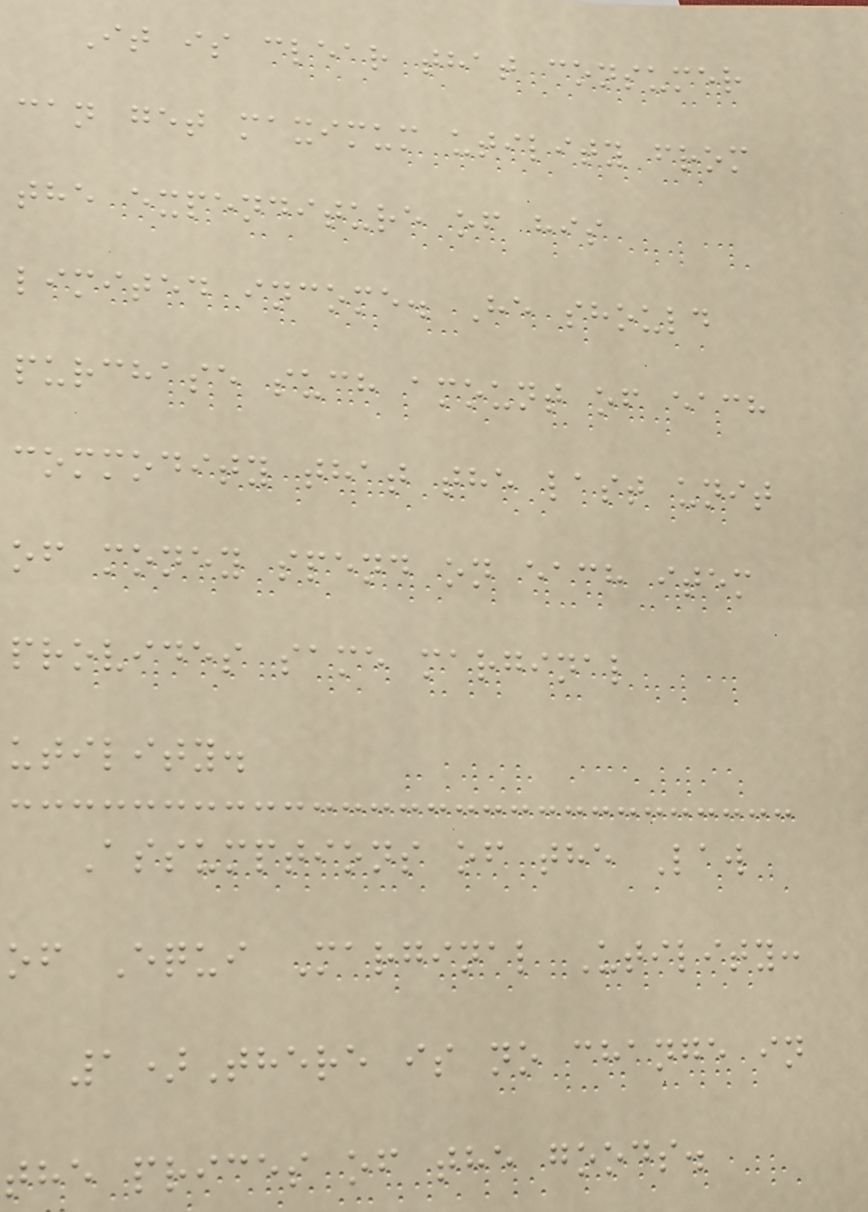It is clear that consumer
can get maximum utility from
the expenditure of his
limited income. He should
purchase such amount of each
commodity that the last unit
of money spend on each item
provides same marginal
utility.
Assumptions of the Law
of Equi Marginal Utility:
1)There is no change in
the prices of the goods.
